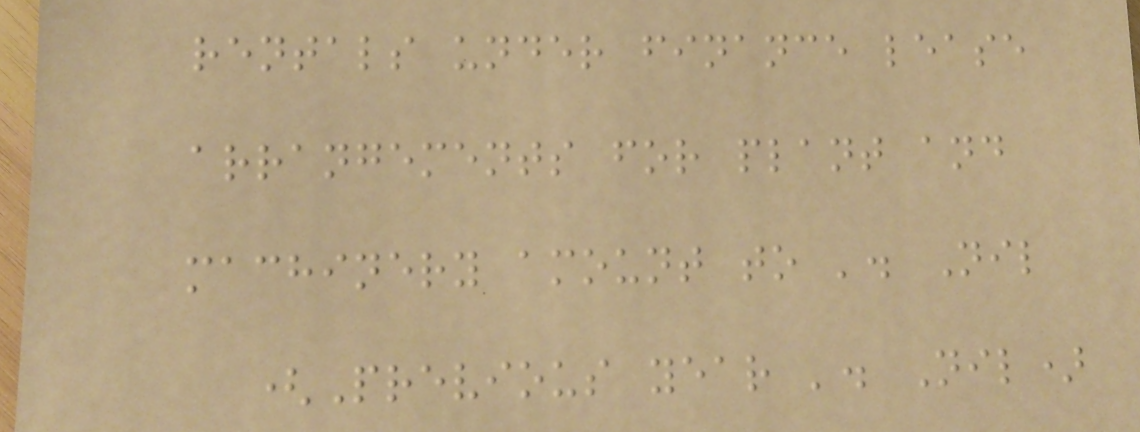rentals under finance lease
arrangements for plant and
machinery amount to '. Nil
(Previous year '. Nil)
